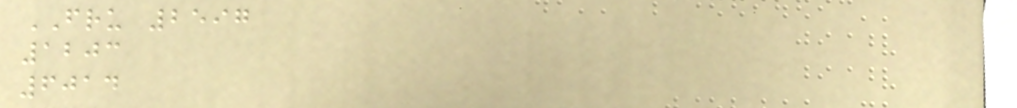FRU 2597
1203
6014
